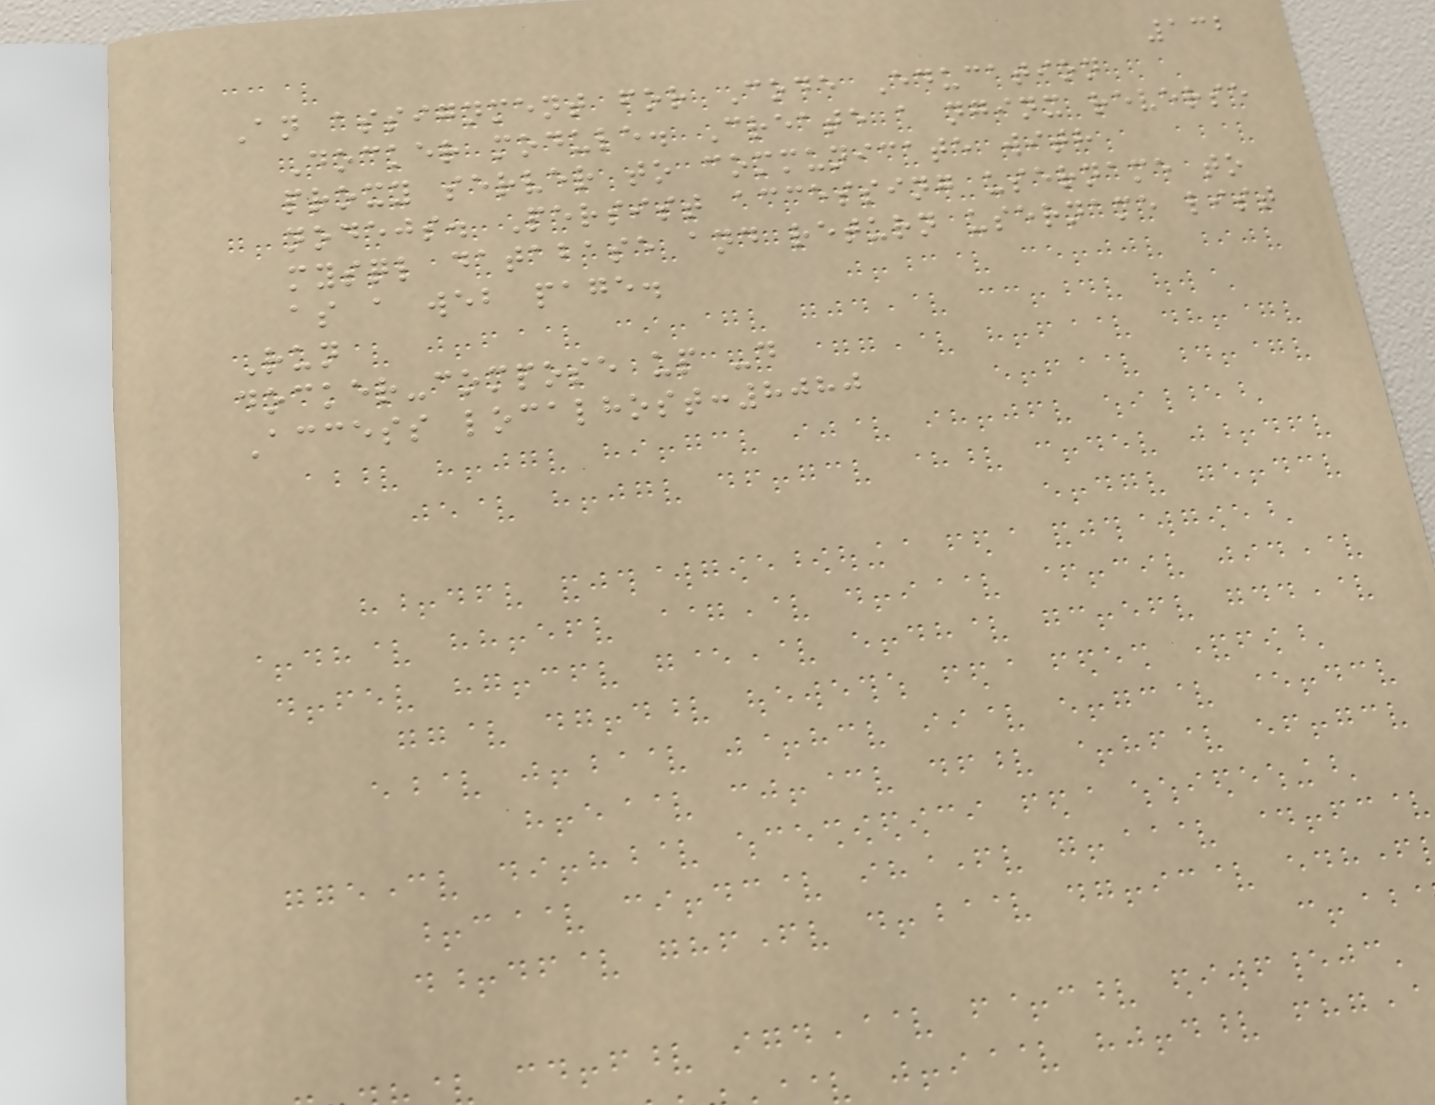132
An assignment for Code Education
Docker module. Create a nginx reverse
proxy server to communicate with
nodejs. Persist accessing username to
mysql database and return username list
as a web page.
Run
docker-compose up -d
Access localhost:8080
